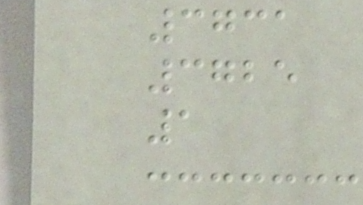3731
3725
1
